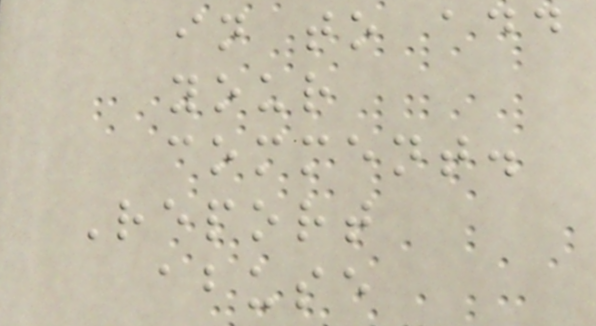in to add
your
comment.
Report
abuse
